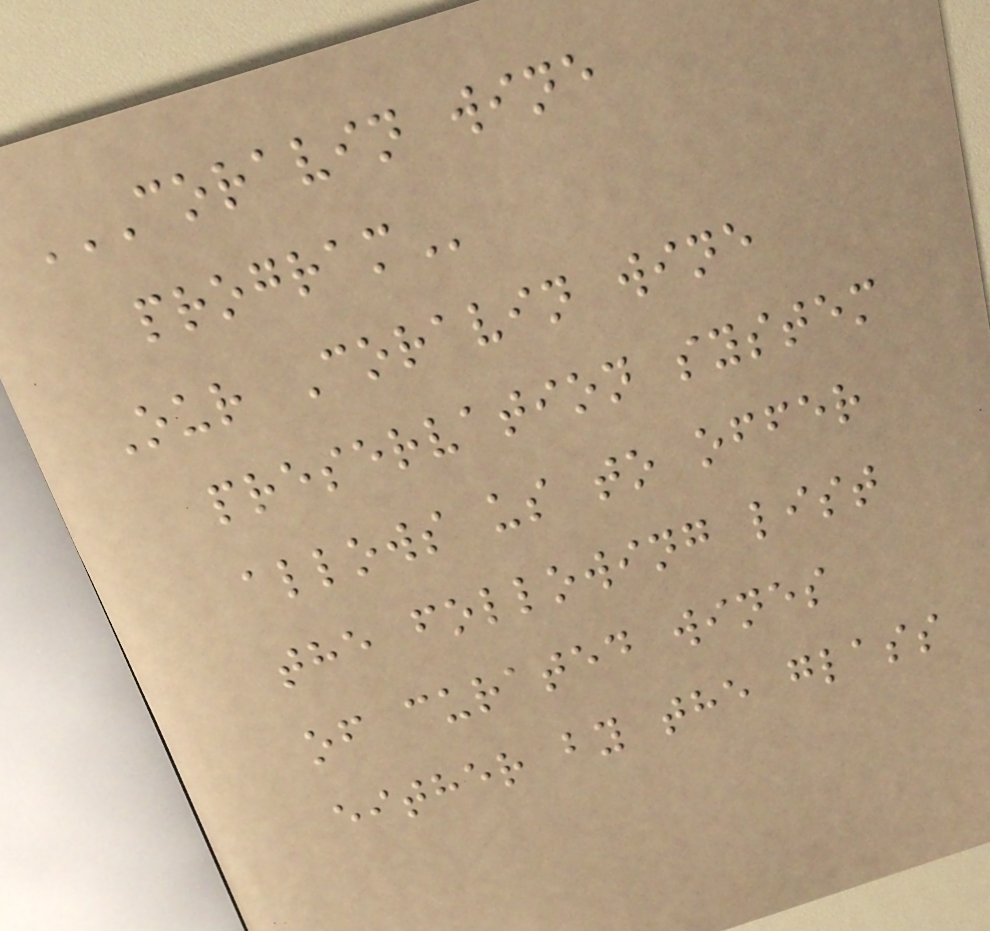CORAVIN WINE
PROGRAM
Our Coravin wine
preservation system
allows us to offer
the following list
of curated wines
either by the glass
